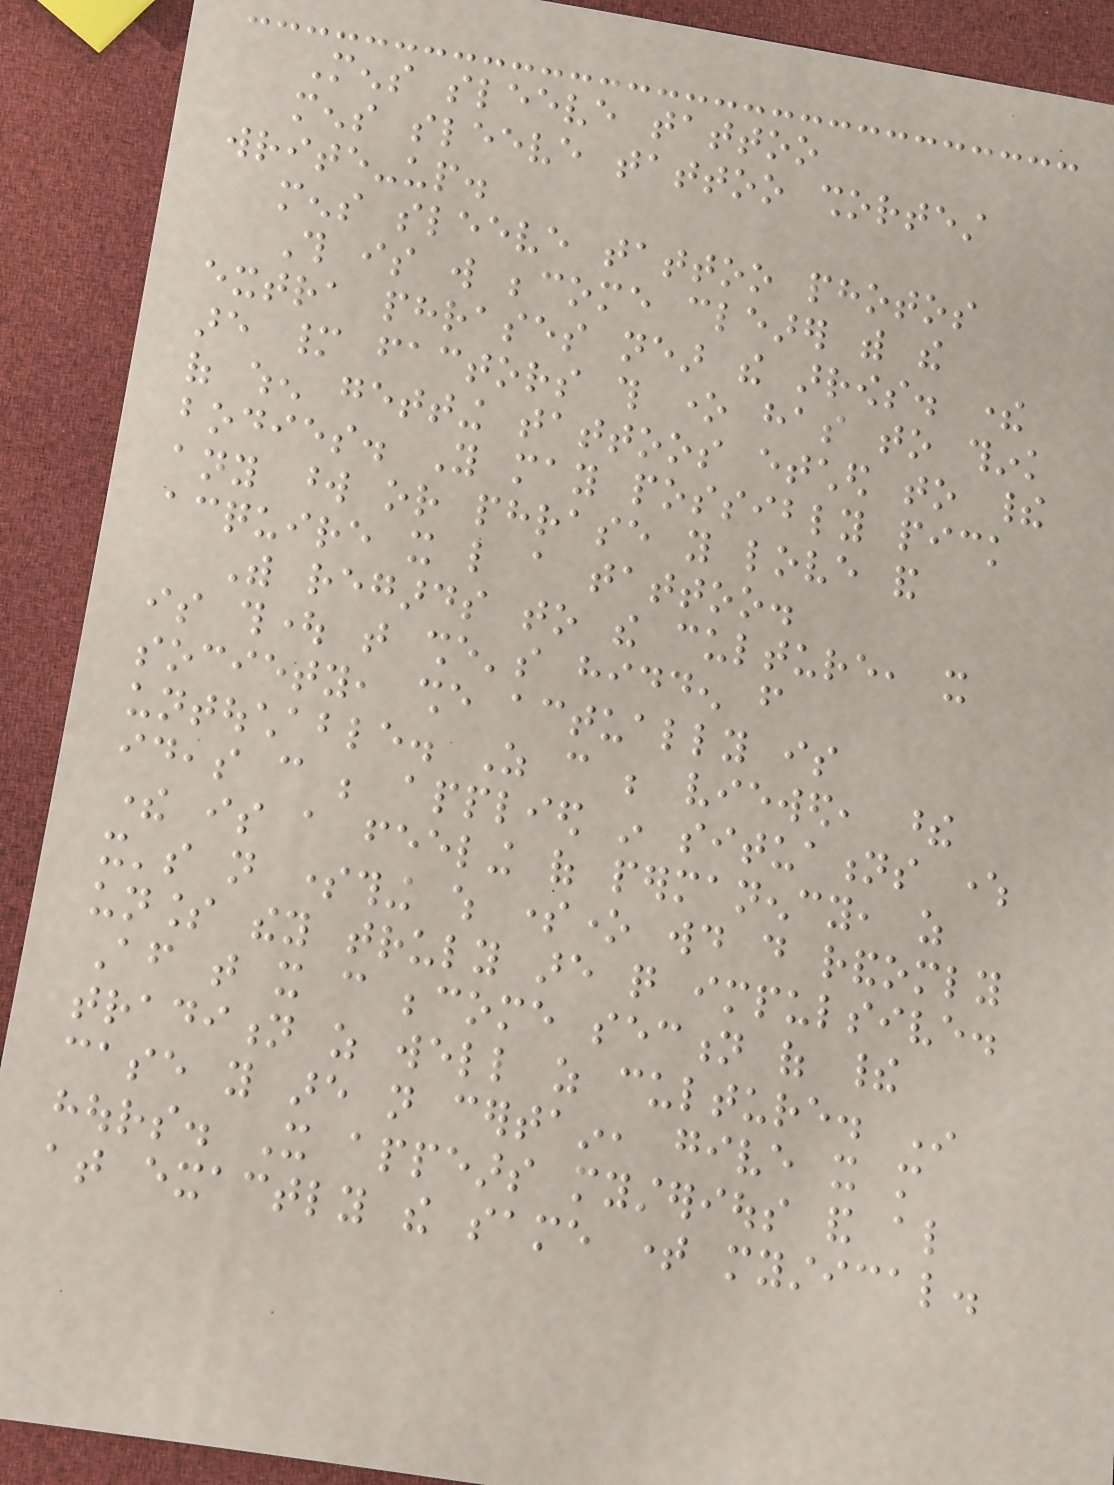Mens sleeve tattoo
mens sleeve tattoo shortest
write-up.
mens sleeve tattoo photos
This is will become clearer with the
extra phrases near the arrows. there
are many factors this one has to think
of when getting tattoos etched to their
bodies. You may possibly pick
any word or phrase you love and
acquire it like a tattoo.
With regards to the culture, it
is thought that she's hidden from
society, she actually is
untouchable. As can be viewed, these
ideas can be applied in situations where
there is a feeling of permanency, as
it's not something which someone would do randomly
unless they truly are quite impulsive.
After that it can become section of their
tradition as well as culture. In
case you are not certain, give it more
hours. It appears mysterious and also
at exactly the same time mystical.
